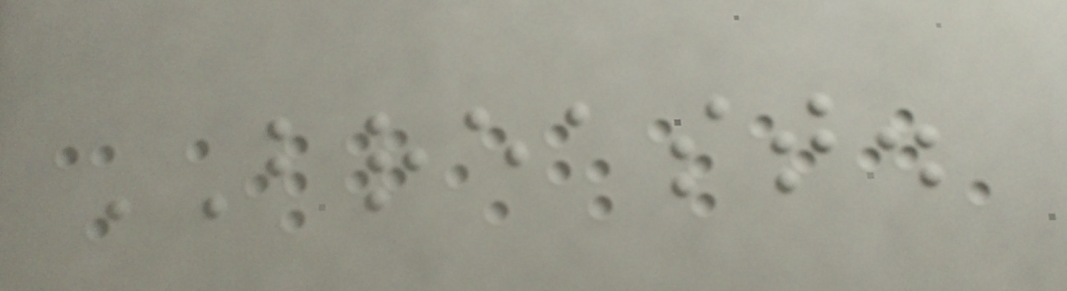BREAST.
